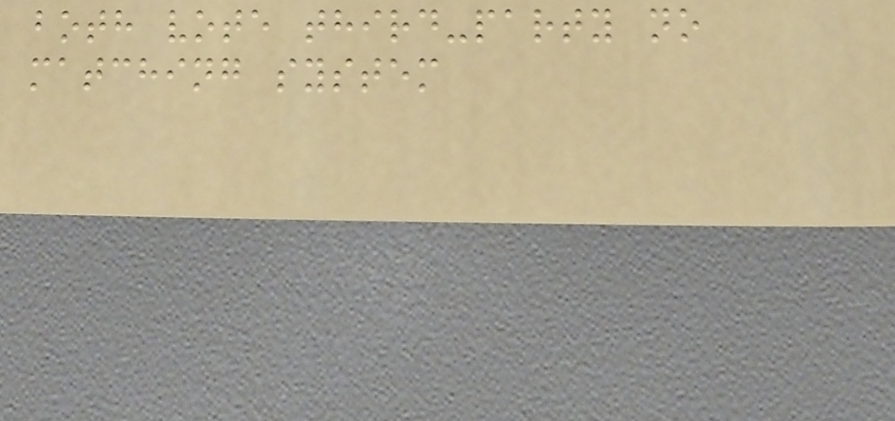both vote third-party no
matching system
